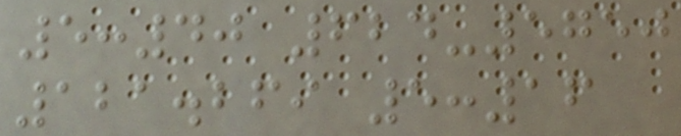5:40 624-5750
121.269 5:16
